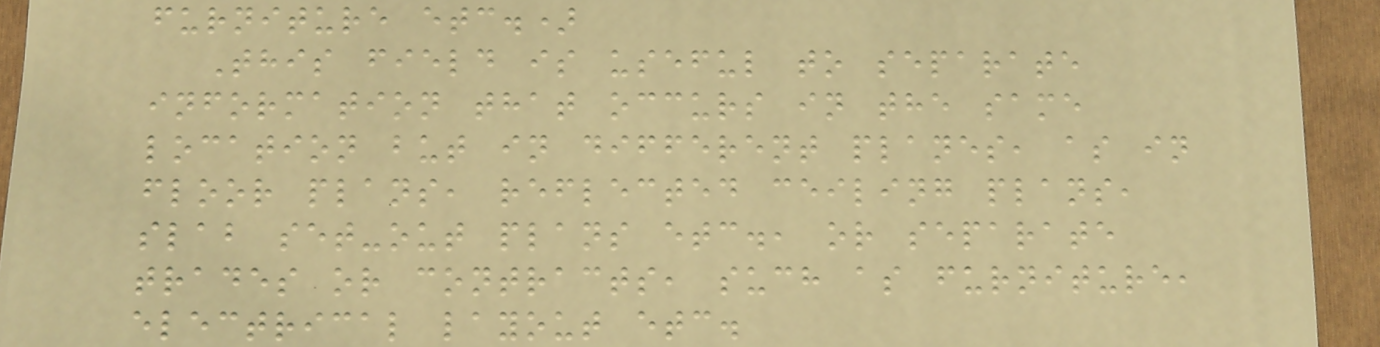furniture etc.)
This field is useful to separate
information that occurs in the same
location but in different planes, as in
floor plans, reflected ceiling plans,
slab set-out plans etc., or separate
trades or contracts, such as furniture,
electrical layout etc.
